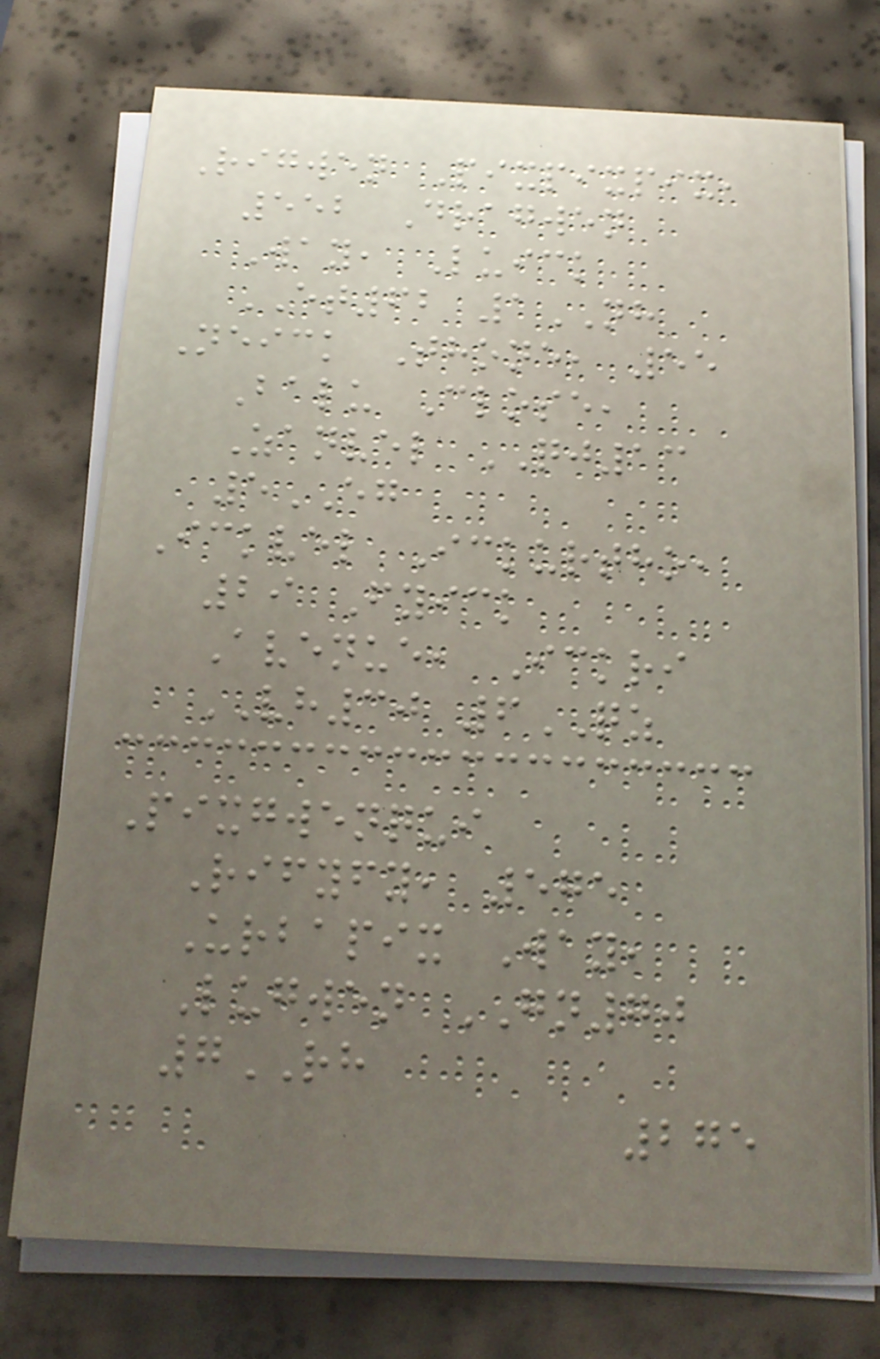Rigwen Pixpixpix,
552 Dragwen
Way, Luick
ET62 1NH
Neick Thone, 55
Balu Close,
Zanvel QJ13
5EG
Ickvel Ickurtho,
29 Fyick
Avenue, Ickri
VH30 6QZ
Pixgwenqui
Rifyfy, 575
Urbapix Way,
Lugwen GN70
7RH
275
